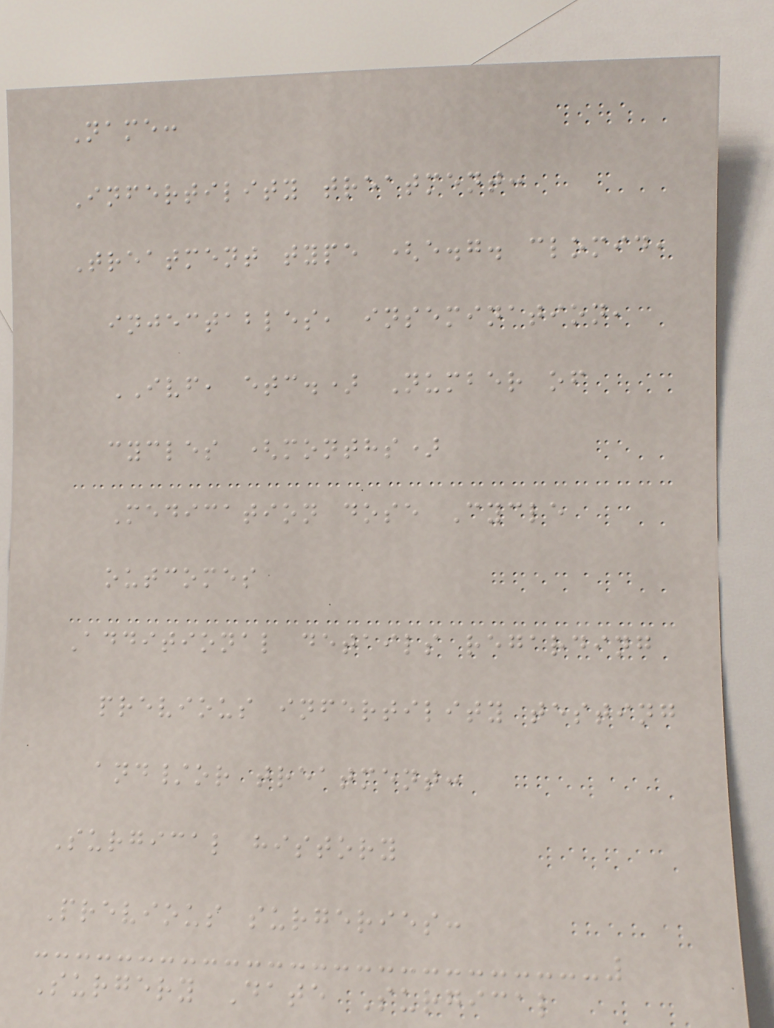Name:
Infertility treatment:
Treatment type (e.g. clomid,
injectables, insemination,
IVF, etc.) Number of
cycles (months)
Medication dose Cycle
outcomes
Additional details regarding
previous infertility testing
and/or treatment:
Surgical history
Previous surgeries:
Surgery Date Surgical
